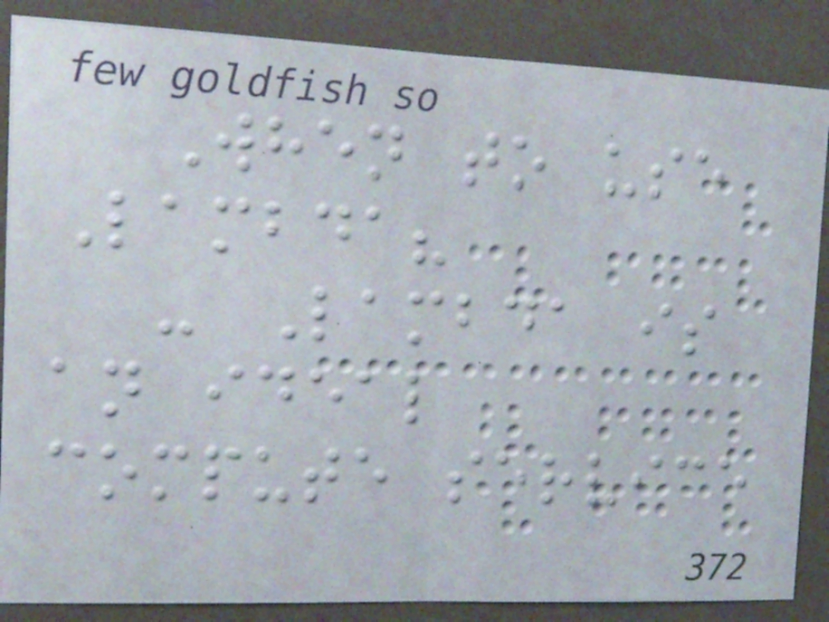When to use
Lambda?
- Lambda is
an ideal
compute service
